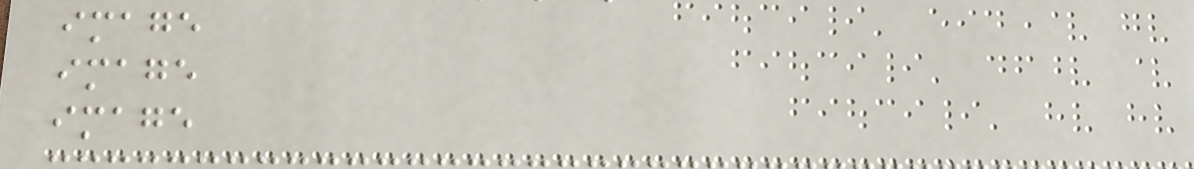image
image
image
